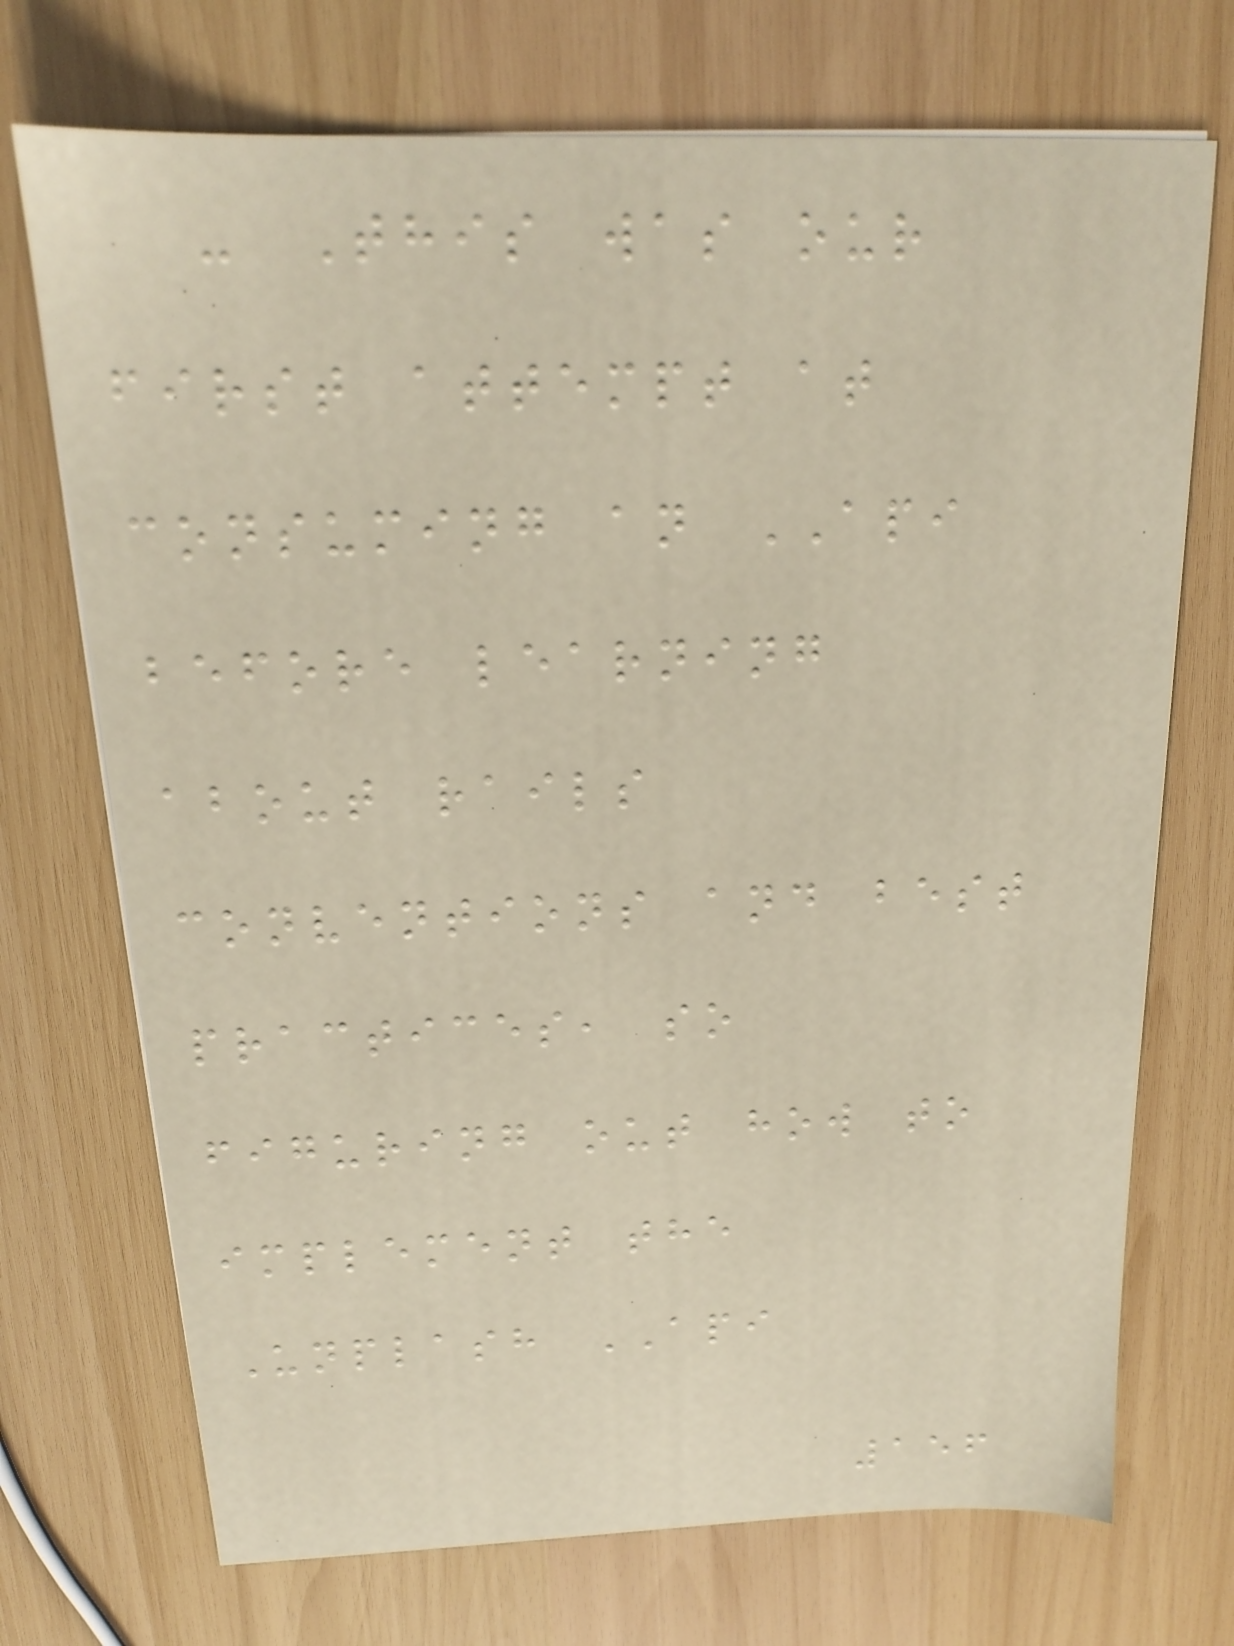- This was our
first attempt at
consuming an API
before learning
about rails
conventions and best
practices, so
figuring out how to
implement the
Unplash API
156
